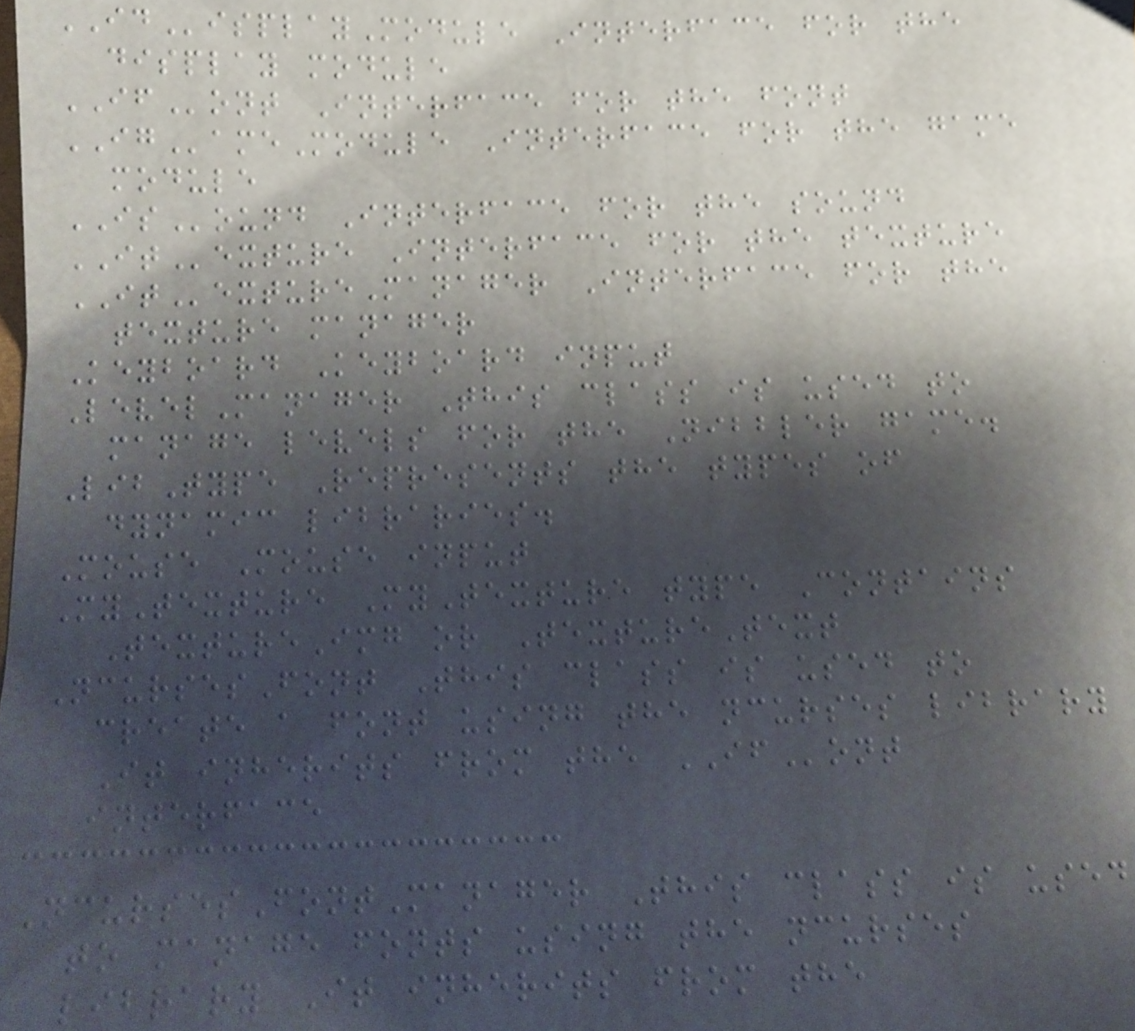IDisplayModule Interface for the
display module
IFont Interface for the font
IGameModule Interface for the game
module
ISound Interface for the sound
ITexture Interface for the texture
ITextureManager Interface for the
texture manager
Keyboard Keyboard input
LevelManager This class is used to
manage levels for the Nibbler game.
LibType Represents the types of
dynamic libraries.
Mouse Mouse input
MyTexture MyTexture type Contains
TextureImg or TextureText
NcursesFont This class is used to
create a font using the ncurses library
It inherits from the IFont
interface
NcursesFontManager This class is used
to manage fonts using the ncurses
library It inherits from the
